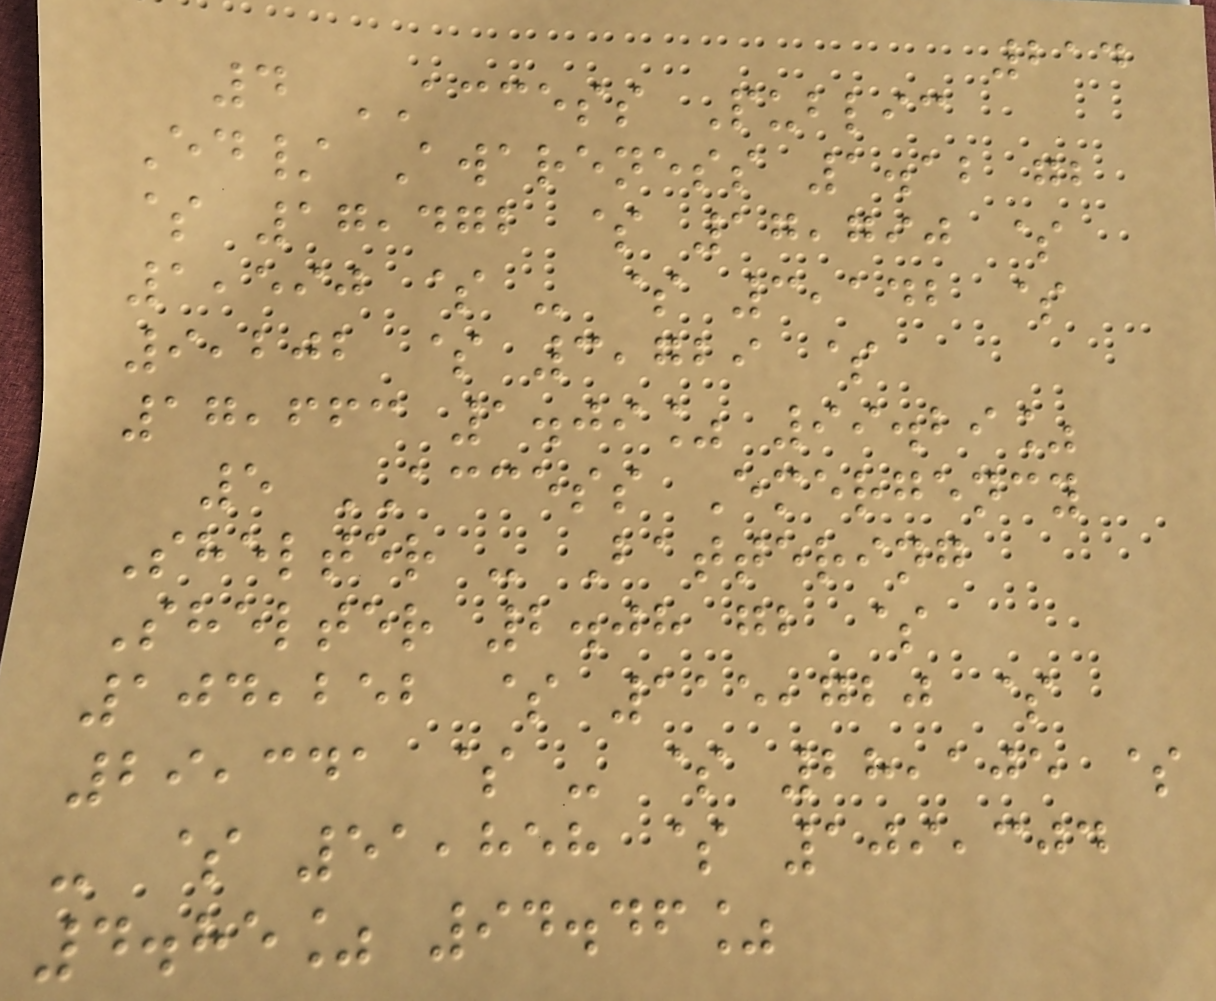214
4 ACCESS Public
Ed/ Awareness 1.12 gb
$ 17,472 $ 17,790 $
1,590 $ - $ 3,142 $
9,202 $ 3,729 $
17,663 1.09% 99.29%
5 ACCESS Emergency
Shelter - Battering
Shelter 2.08 gb $
104,252 $ 115,720 $
29,341 $ - $ 28,105 $
- $ 51,858 $ 109,304
4.85% 94.46%
